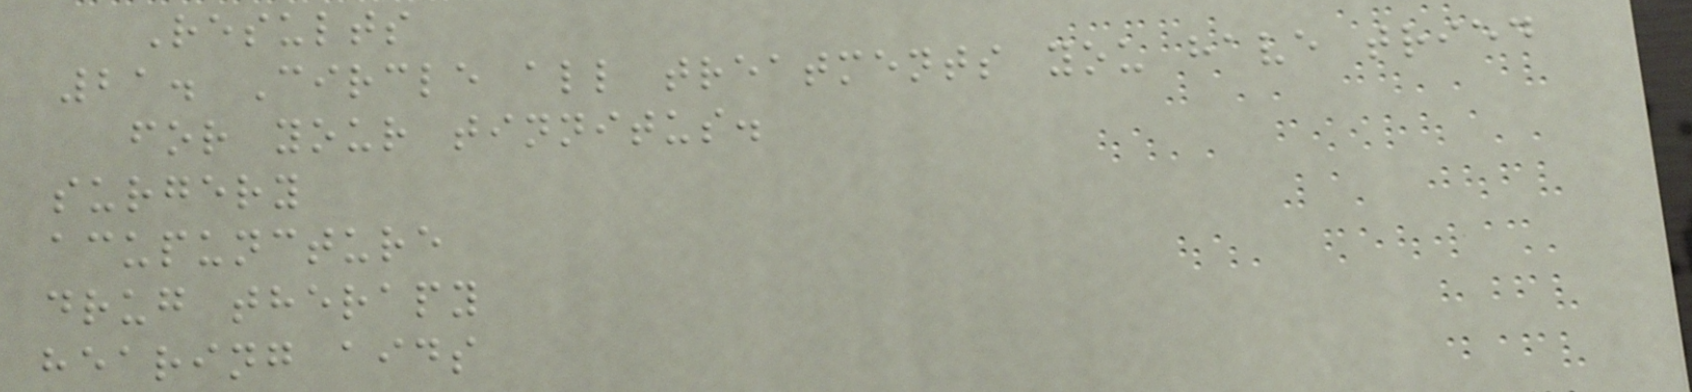Results
21. Circle all treatments you have tried
for your tinnitus.
surgery
acupuncture
drug therapy
hearing aids
